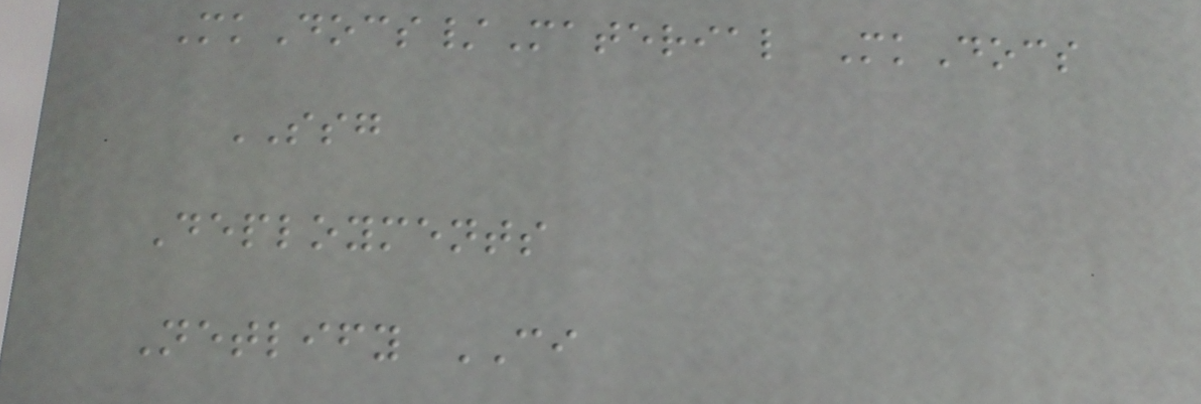MkDocs/Material MkDocs
SSG
Deployments
Netlify CI
